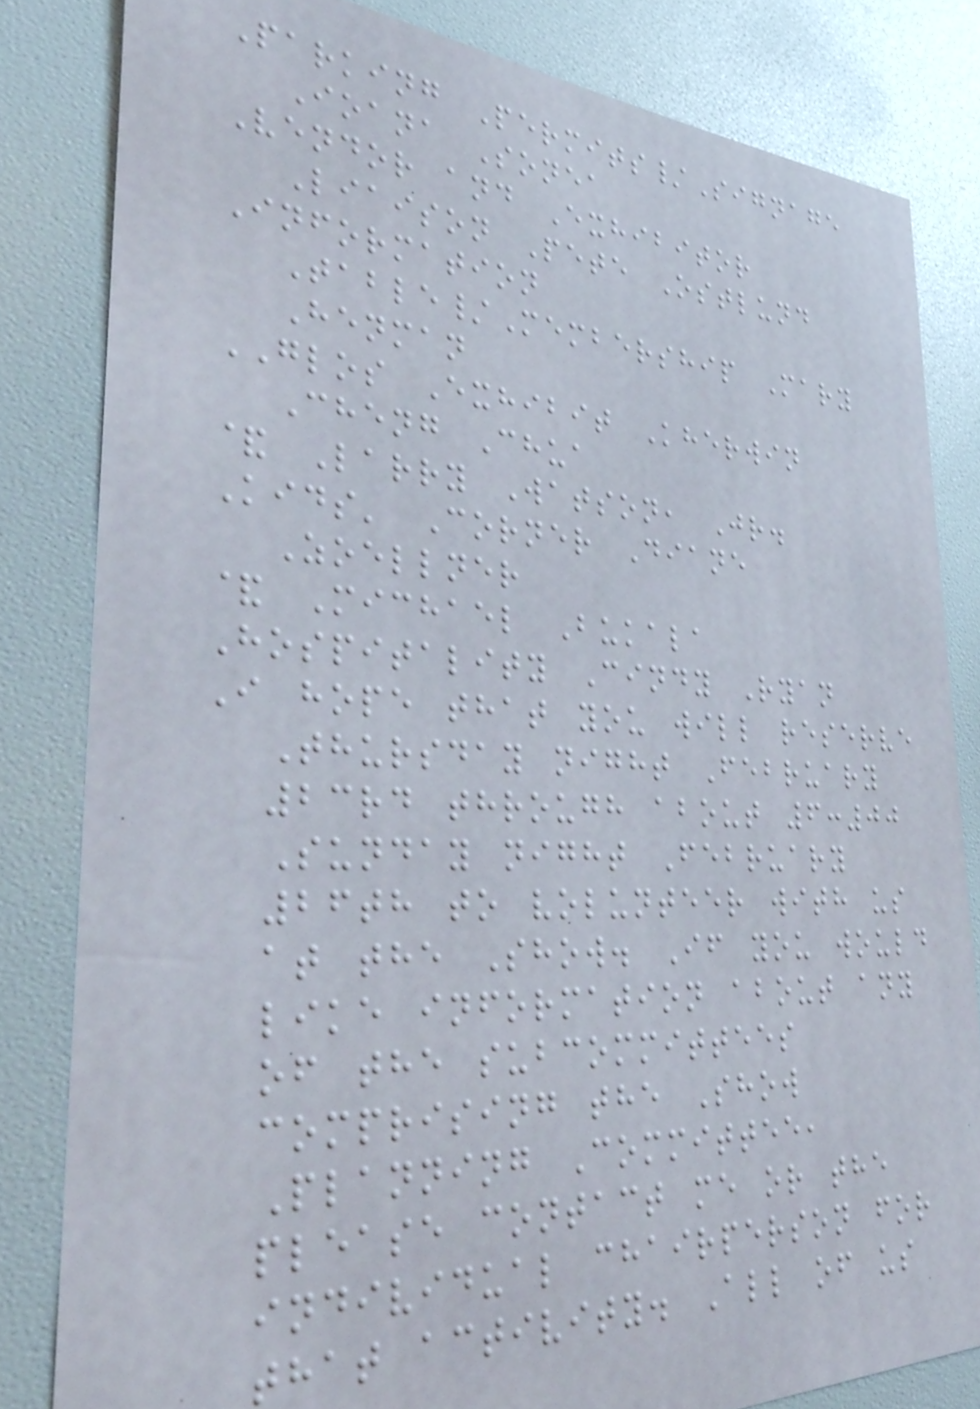Parking Permits/Signage
Ioana Sonea
Vendor and Exhibitor
Liaison Pete Ostlund
Information
Table/Membership Mary
Henman
GLOS Exhibit Kherwin
Cheng Chua
& Larry Watson, Jr.
Kids' Corner Diane
Zoellner
& Michael Bukala
Hospitality Cindy Ryan
I hope that you will reserve
Thursday night February
23rd through about 6:00
Sunday night February
26th to volunteer with us
at the Show. If you would
like information about any
of the subcommittees
comprising the Show
Planning Committee,
please contact me or the
individual chairperson for
that activity. All of us
